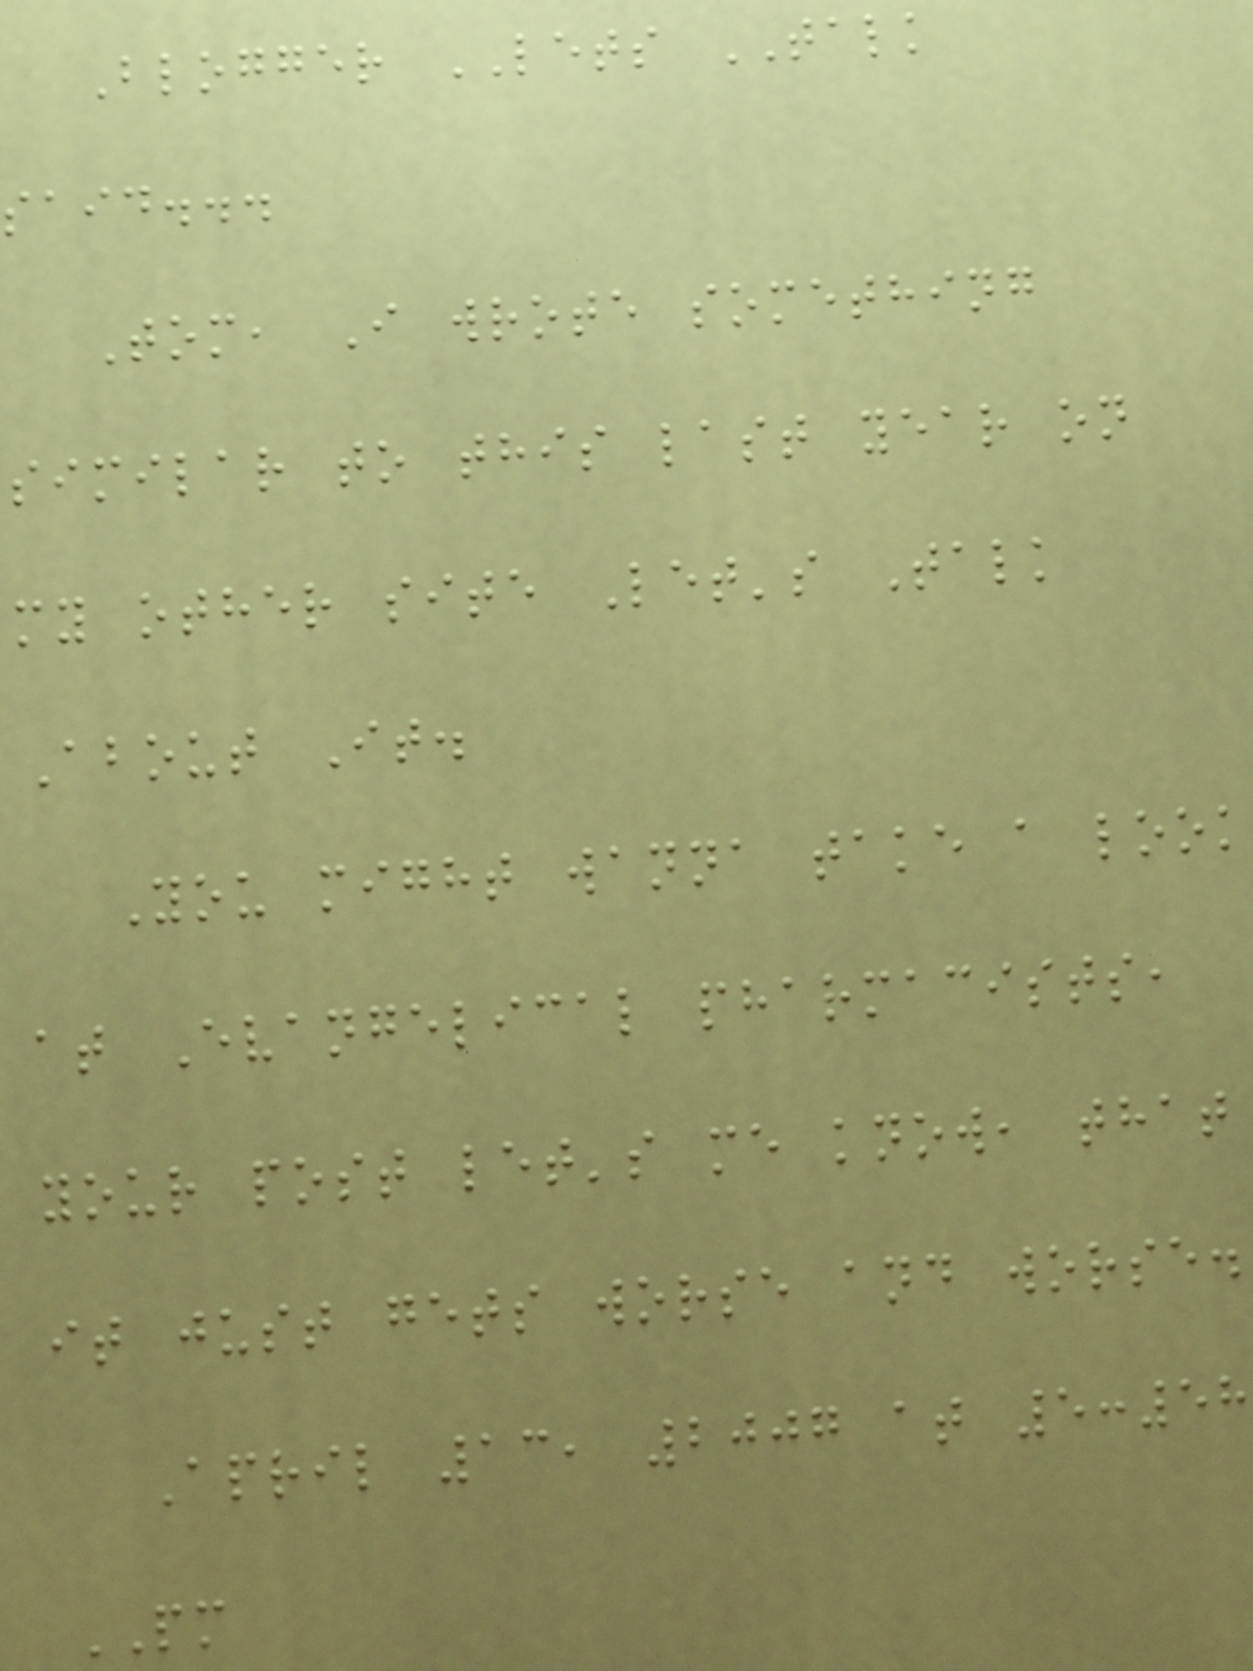Blogger LETS TALK
said...
Tom, I wrote something
similar to this last year on
my other site Let's Talk
About It.
You might wanna take a look
at Evangelical pharmacists,
your post let's me know, that
it just gets worse and worse.
April 13, 2007 at 5:58
PM
